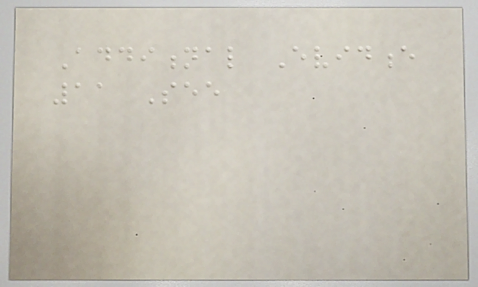Additional Evidence
11 See
